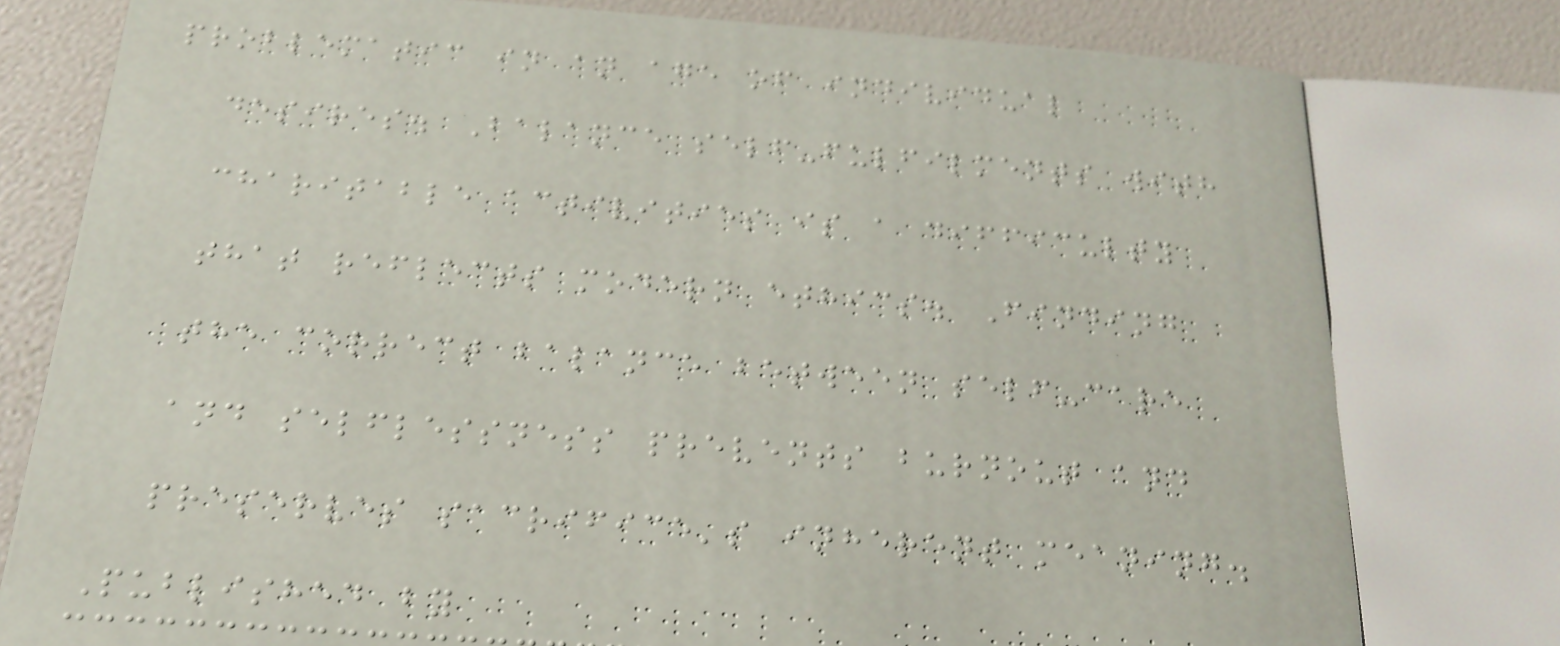problematic in an age of individual
desires. Balance self-fulfilments with
charitable activities is a difficulty
that reflects modern ethics. Finding
the correct balance between self-care
and selflessness prevents burnout and
preserves sacrifice's inherent meaning.
Published by
